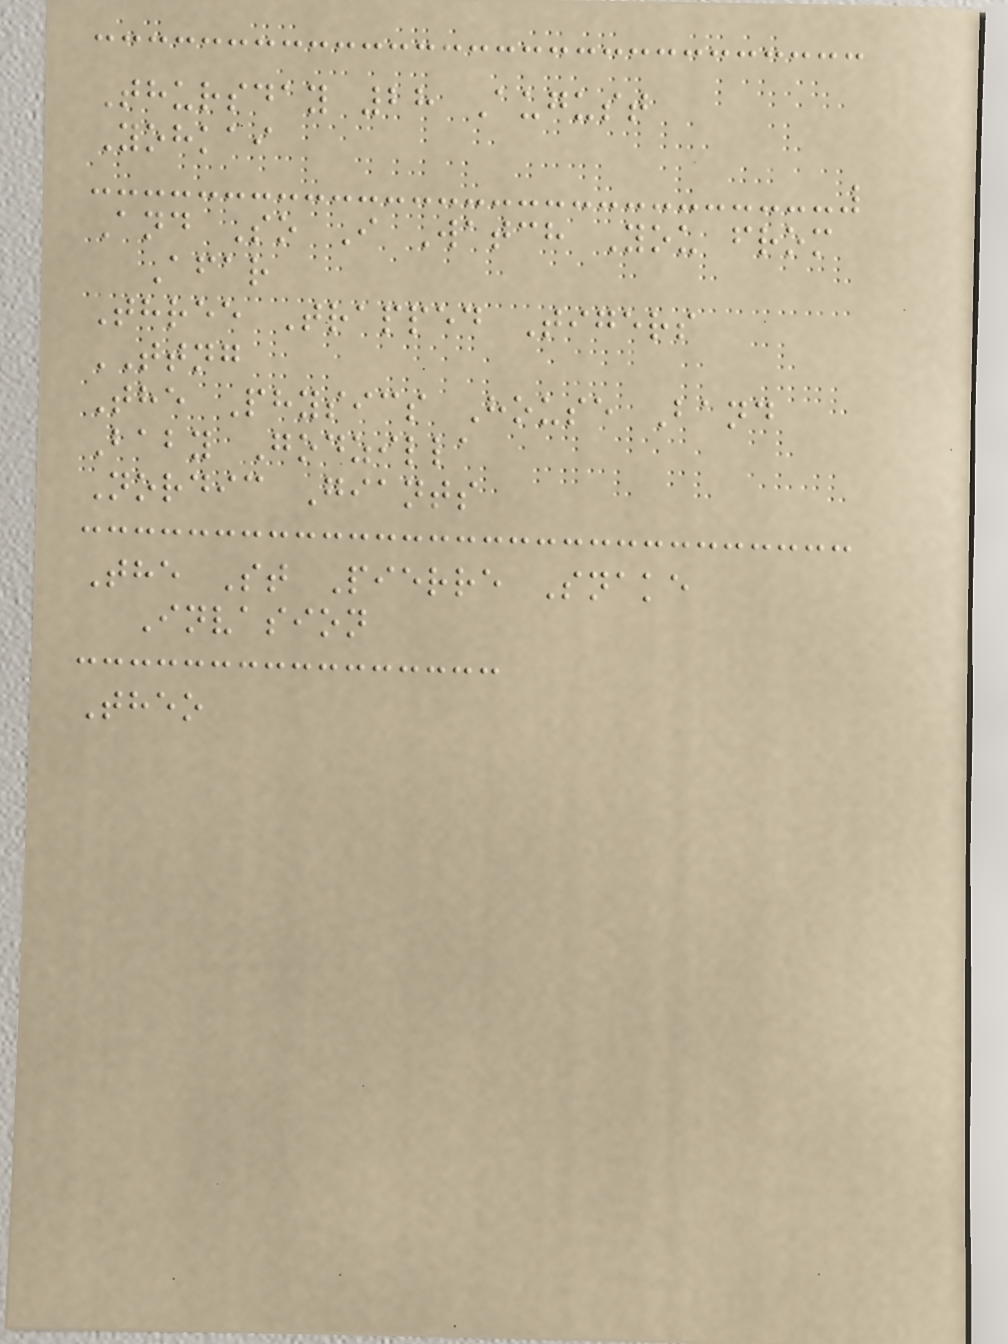Thursday 28 August
Yohkai
And So I Watch You from
Afar
Three Trapped Tigers
TTNG
The Physics House Band
Baby Godzilla
Nordic Giants
The St Pierre Snake
Invasion
Theo
